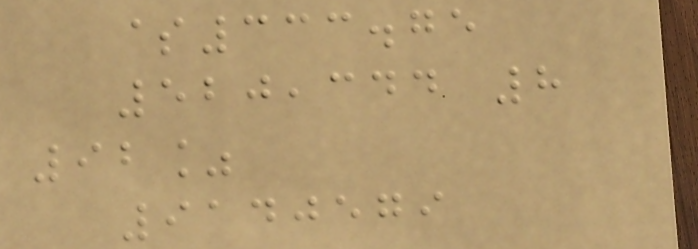$333.75
520,344 8
92%
9140579
